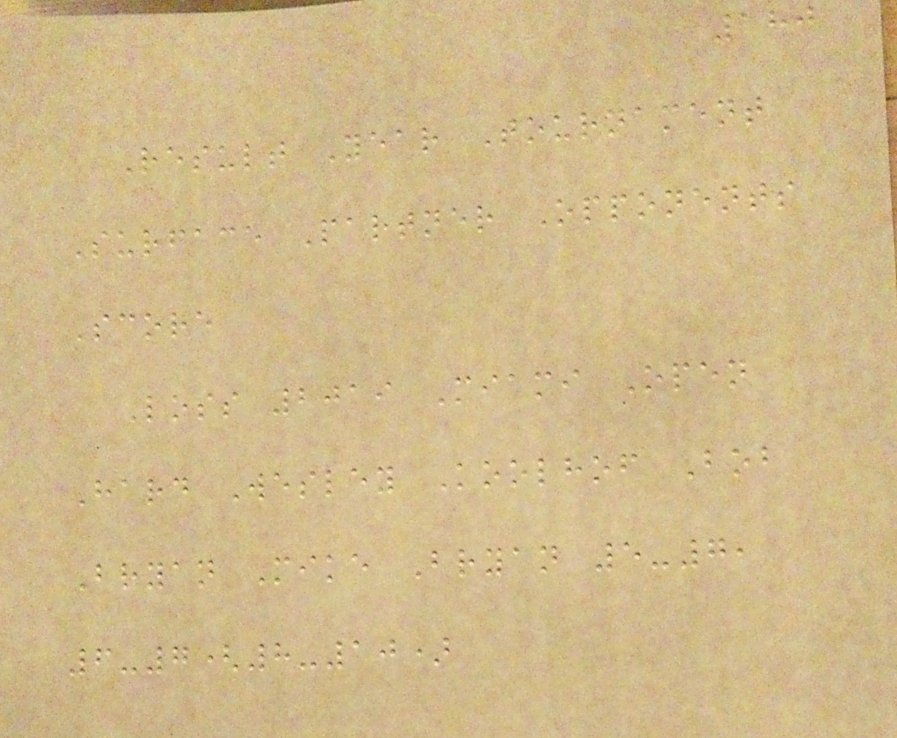180
Result Year Tournament
Surface Partner Opponents
Score
Loss 2019 Miami Open
Hard Wesley Koolhof Bob
Bryan Mike Bryan 5-7,
6-7(8-10)
